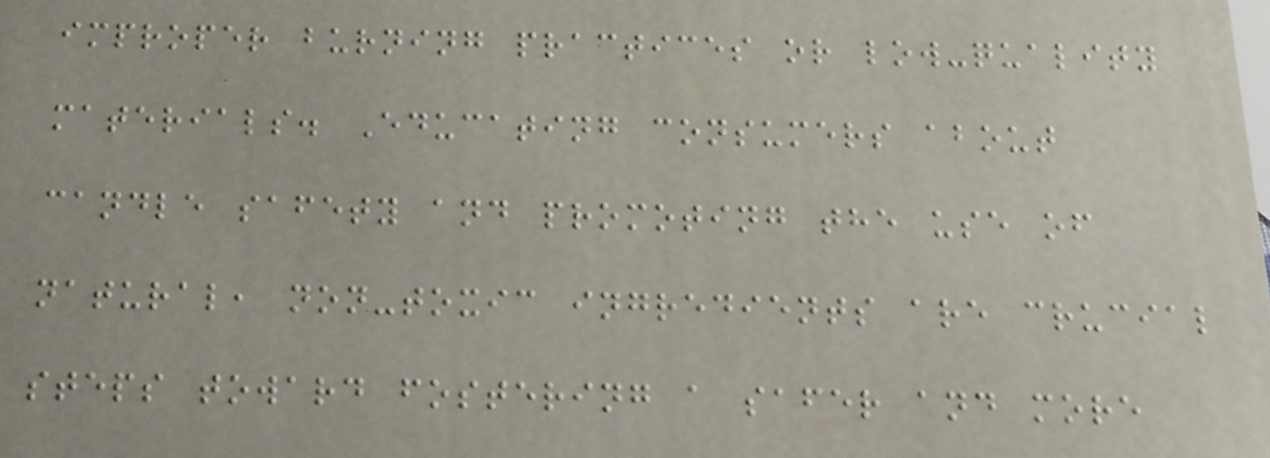improper burning practices or low-quality
materials. Educating consumers about
candle safety and promoting the use of
natural, non-toxic ingredients are crucial
steps toward fostering a safer and more
